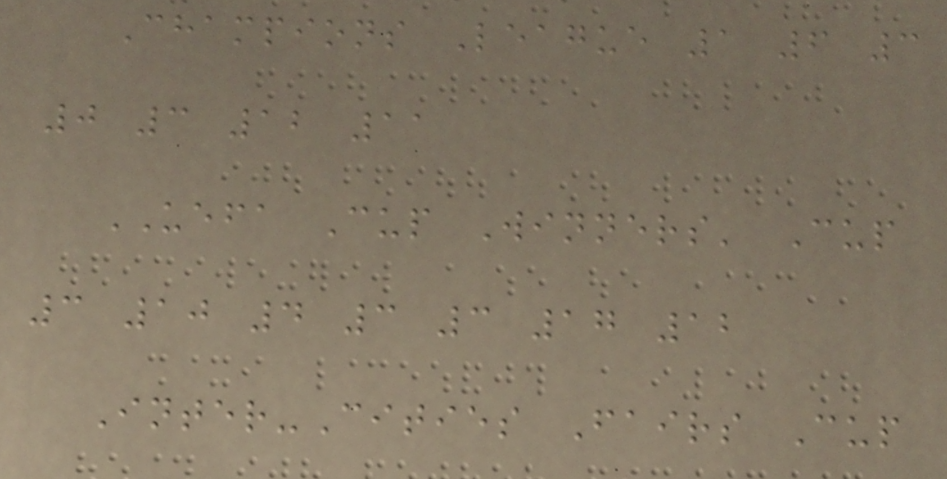Champions League 1 6 3
0 3 12 11
UEFA Cup Winners' Cup
3 10 4 3 3 17 12
Inter-Cities Fairs Cup
